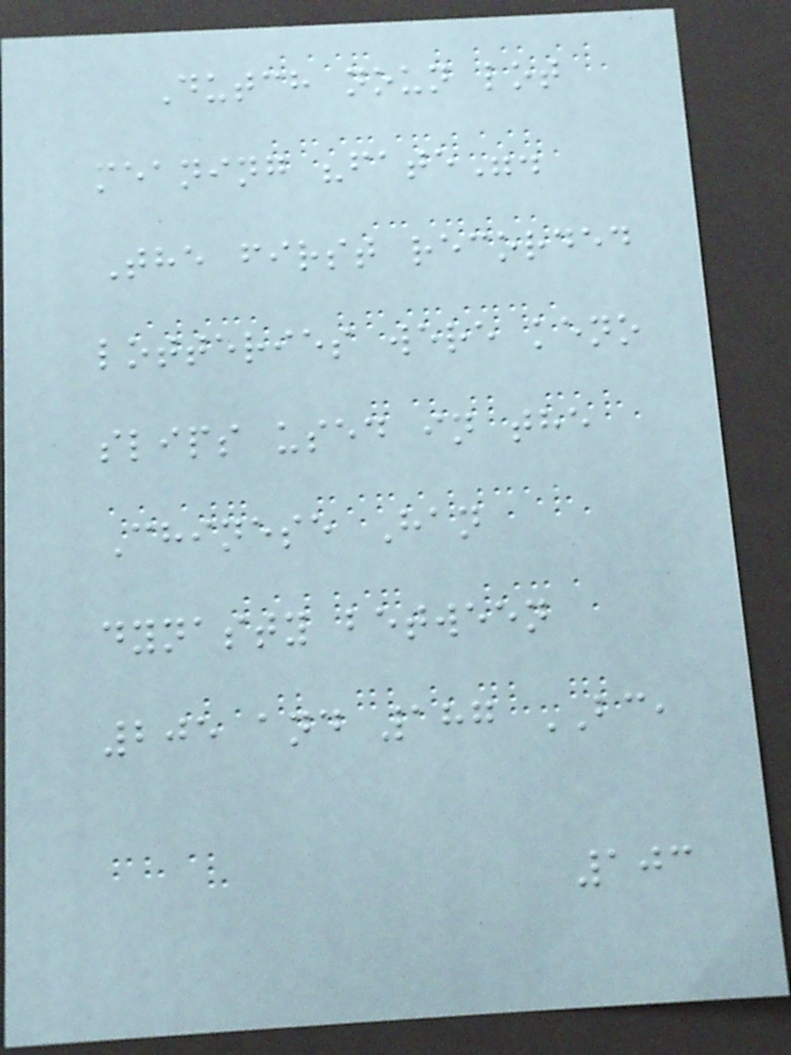Dutch noun lot
meaning "fate".
The first recorded
lotteries were keno
slips used in the
Chinese Han
dynasty between
205 and 187 BC,
103
